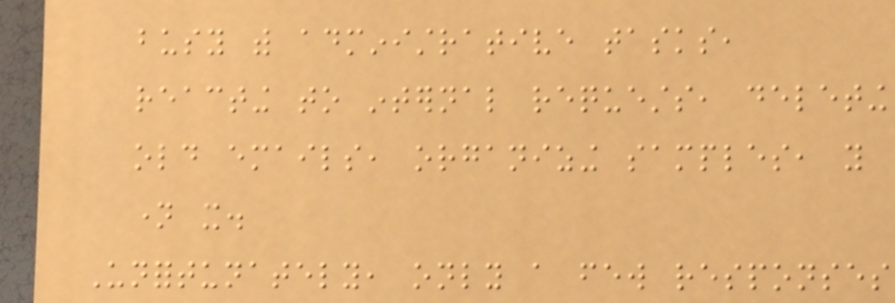busy with administrative tasks,
reacting to internal requests, deleting
old emails, organizing samples, you
name it.
Unfortunately, only a few responses
